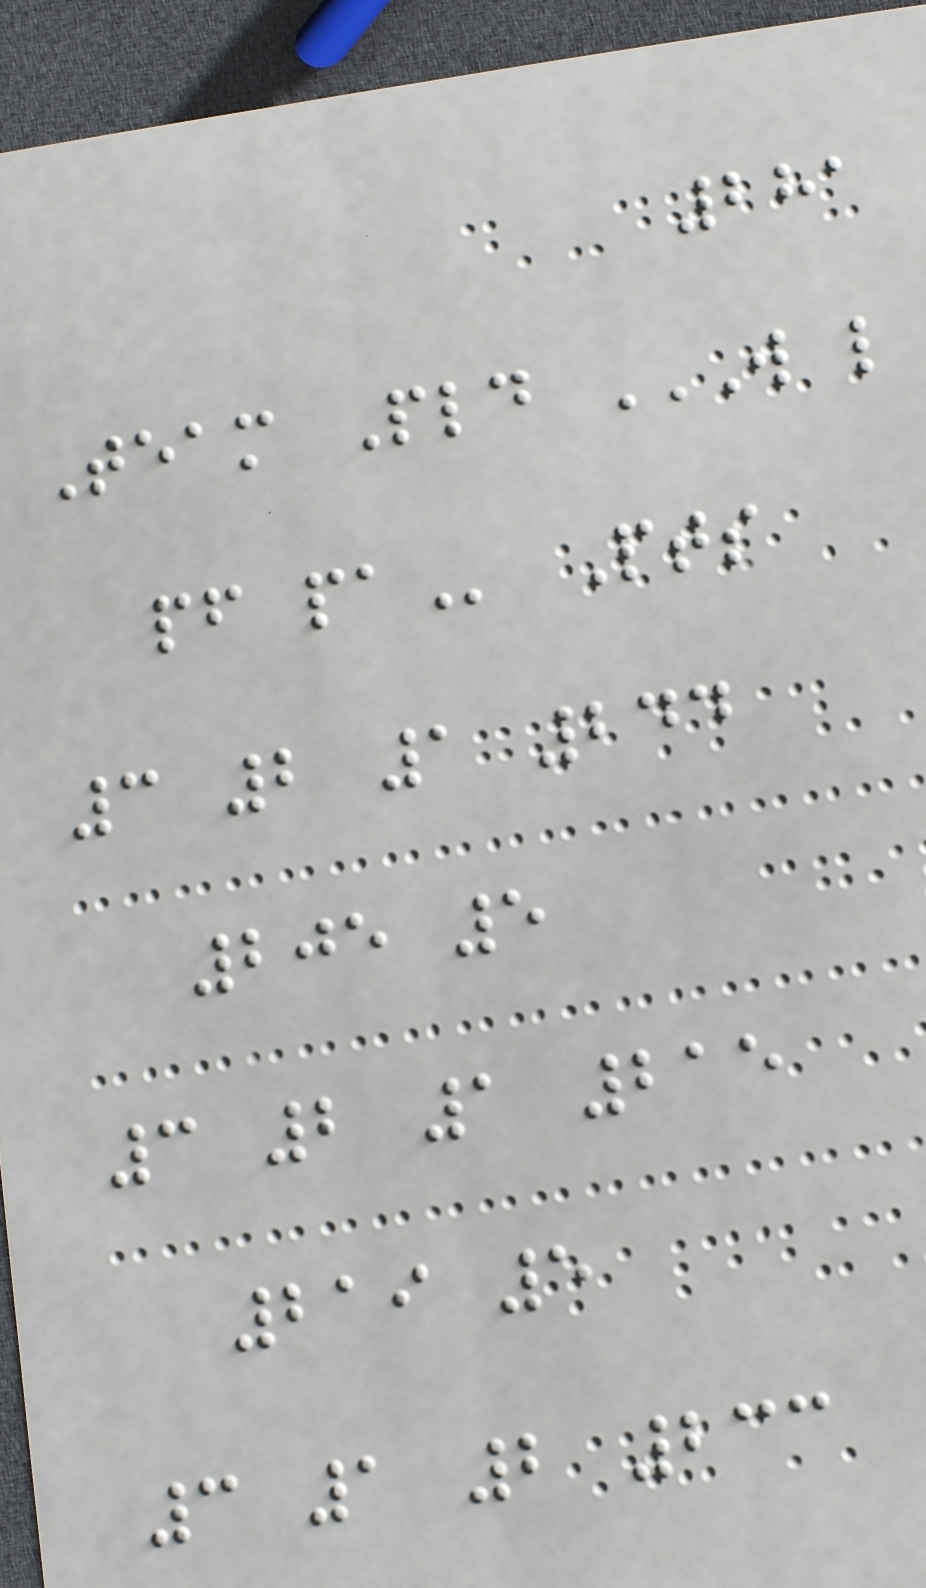281
Team Pld W L
PF PA Pts
3 2 1 244
205 5
3 2 1 215
219 5
3 1 2 233
